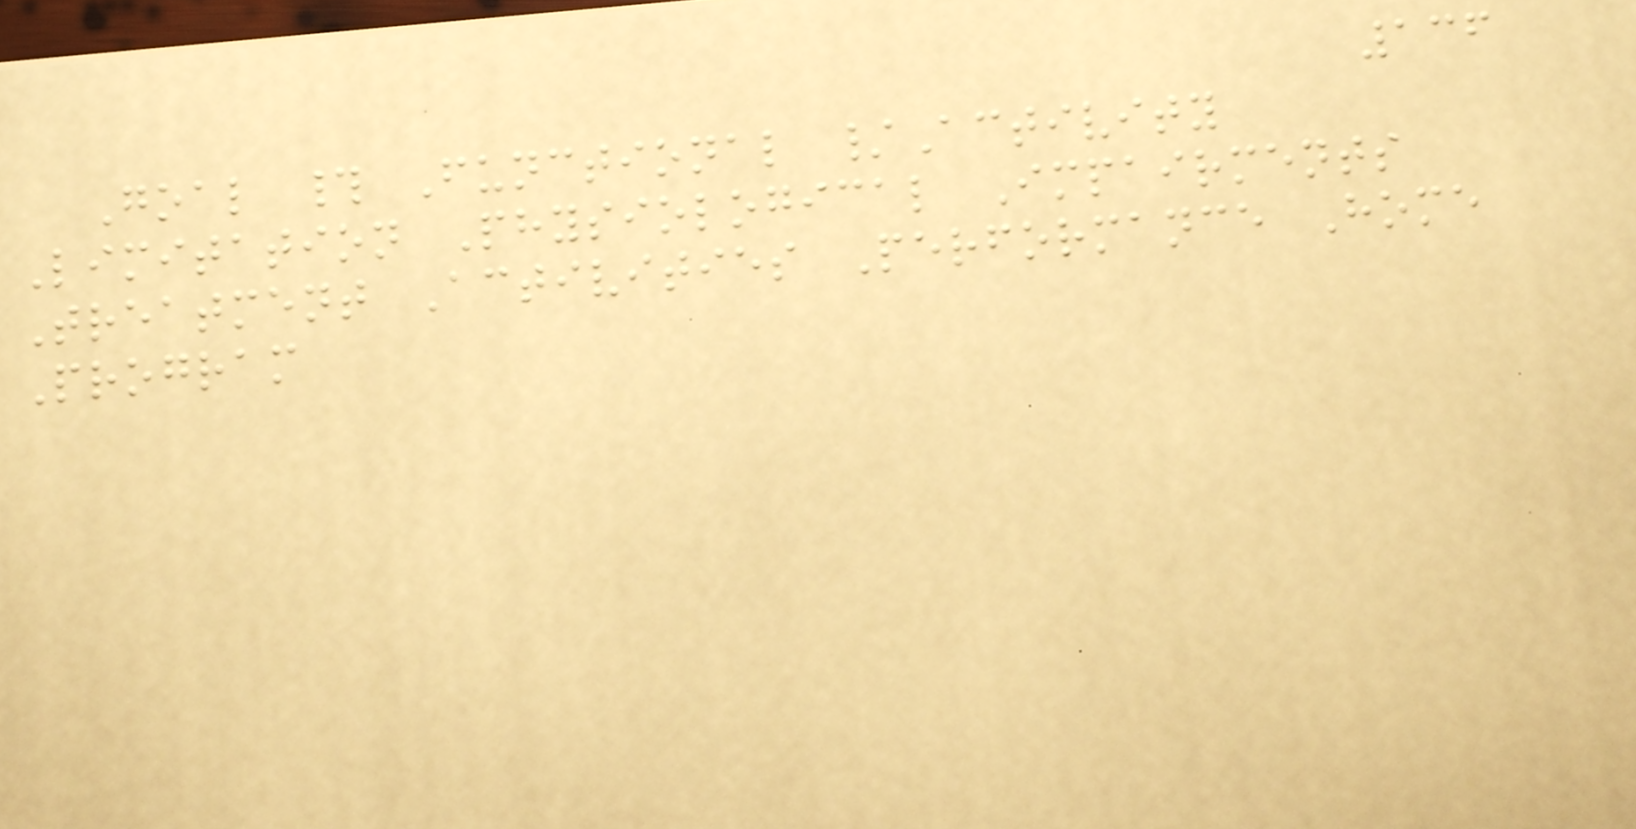136
Goal # Functional /Activity
Limitation Physiological Impairments
Treatment Activities Performance Home
Program
